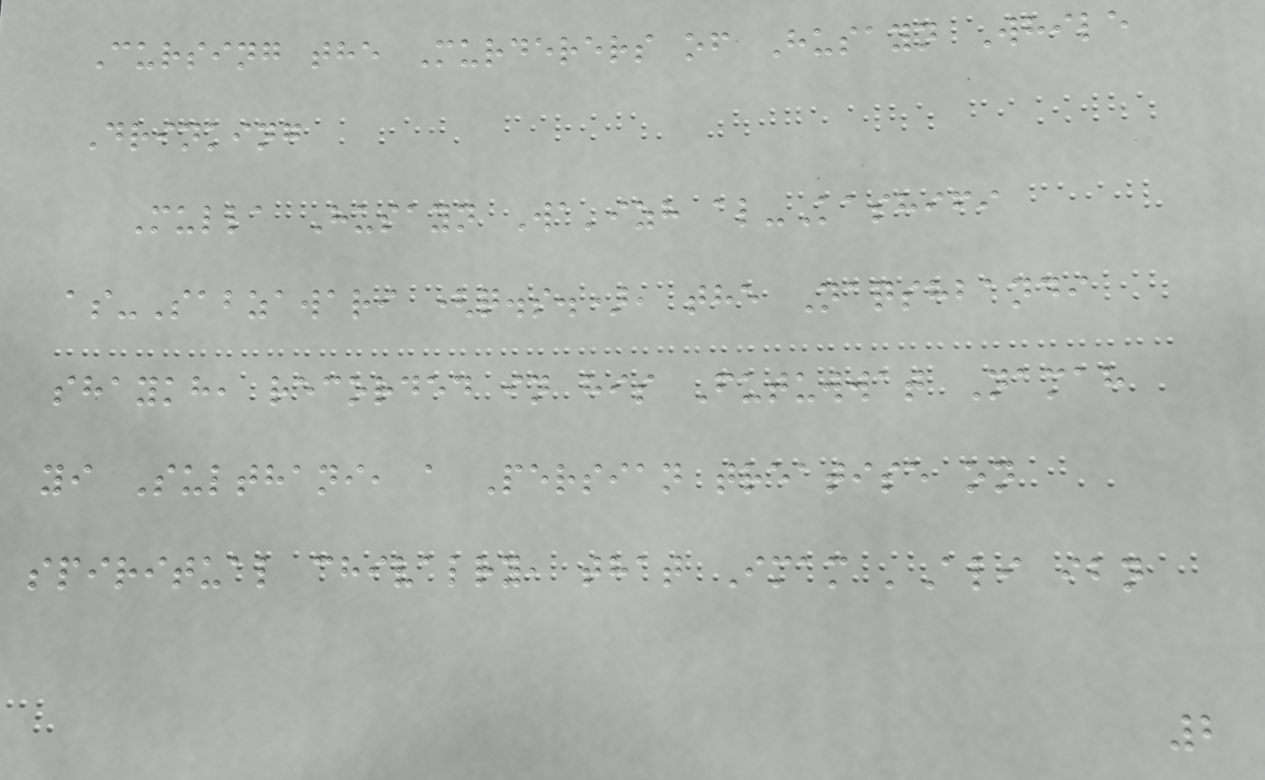Cursing the Murderers of Husayn While
Drinking
Mulla Husayn Wa'izh al-Kashifi
as-Sabzawari (q.s.), the Naqshbandi
shaykh, recorded in his Futuwwat Namah
yi Sulthani, a Persian treatise on
spiritual chivalry, that Imam 'Ali ibn
2
